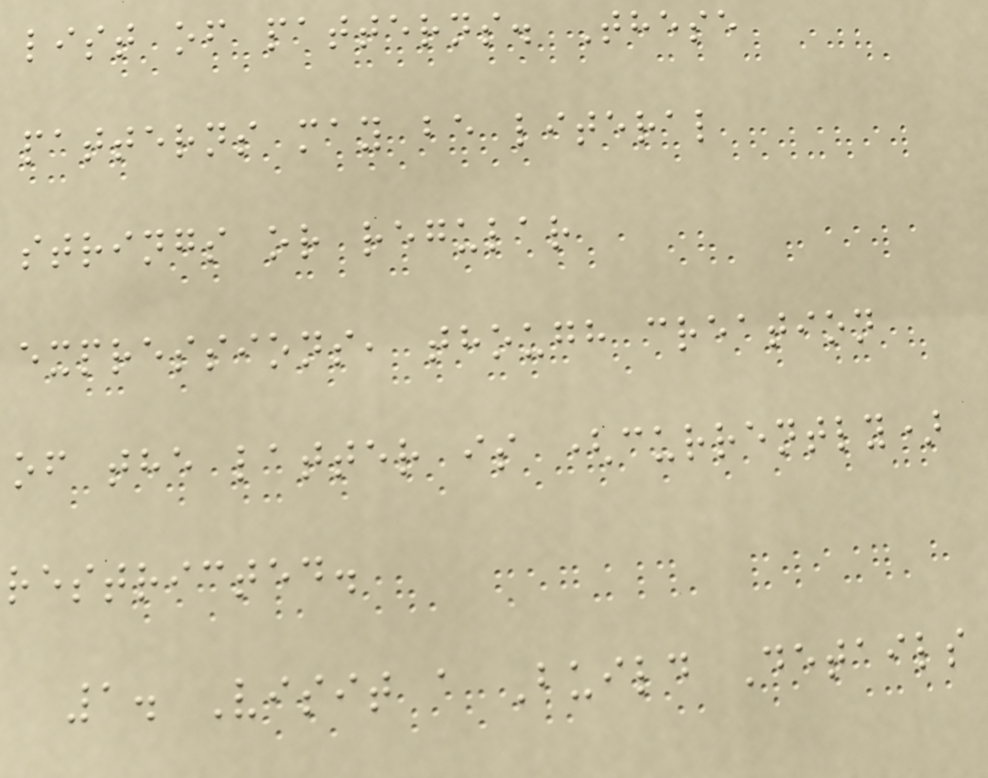list of patterns. These
patterns may be literal
strings or regular
expressions, though creation
of the latter is (currently)
restricted.
1. Visit a Build Details
